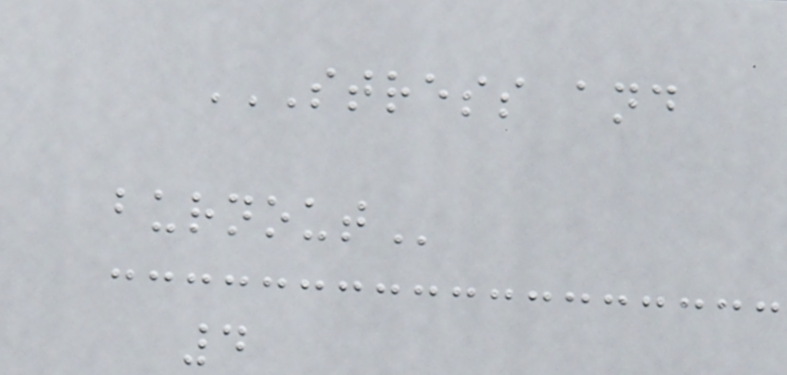STRESS AND
BURNOUT
4
